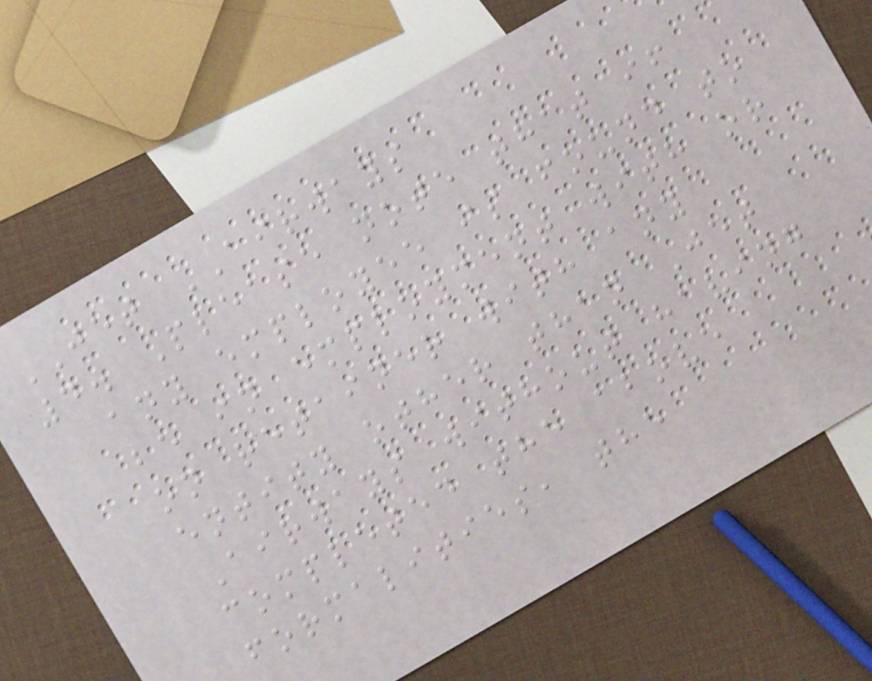JET AIRWAYS
4. Please note that if
any employee is found to
be in employment with or
on retainer with any
entity other than Jet
Airways without having
completed the above
formalities, the
